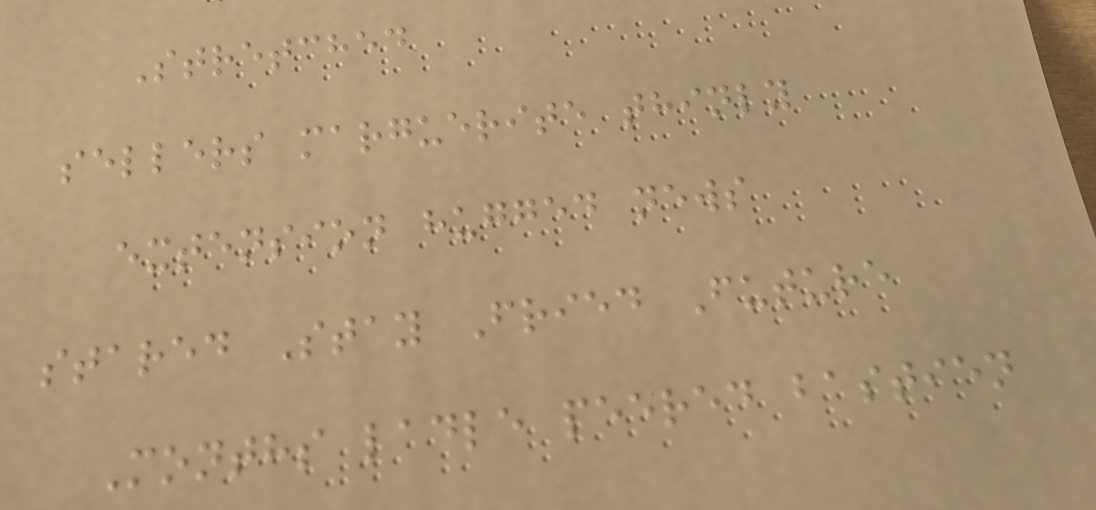Stretched
sellers marguerite thinly
extension hugged news
stared Stay Fried Future
Months ladle peered bastien
